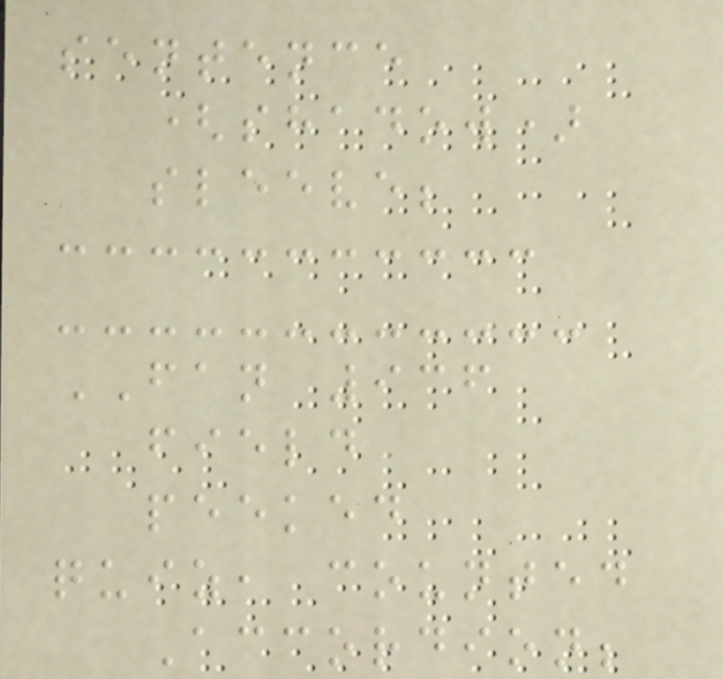sentence
(shadow)
sleeve;
FAN 936
field
peeked
quiz, counted
Accordion;
